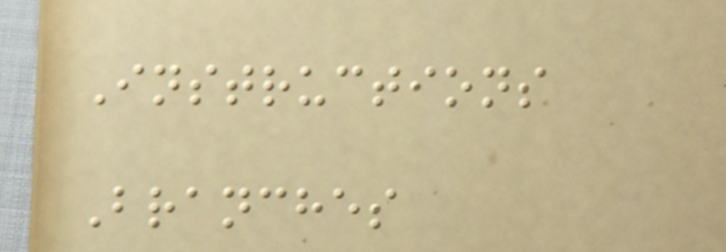Instructions
Branches
